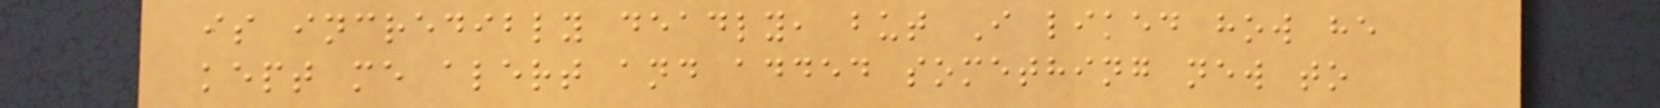is incredibly deadly, but I liked how he
kept me alert and added something new to
